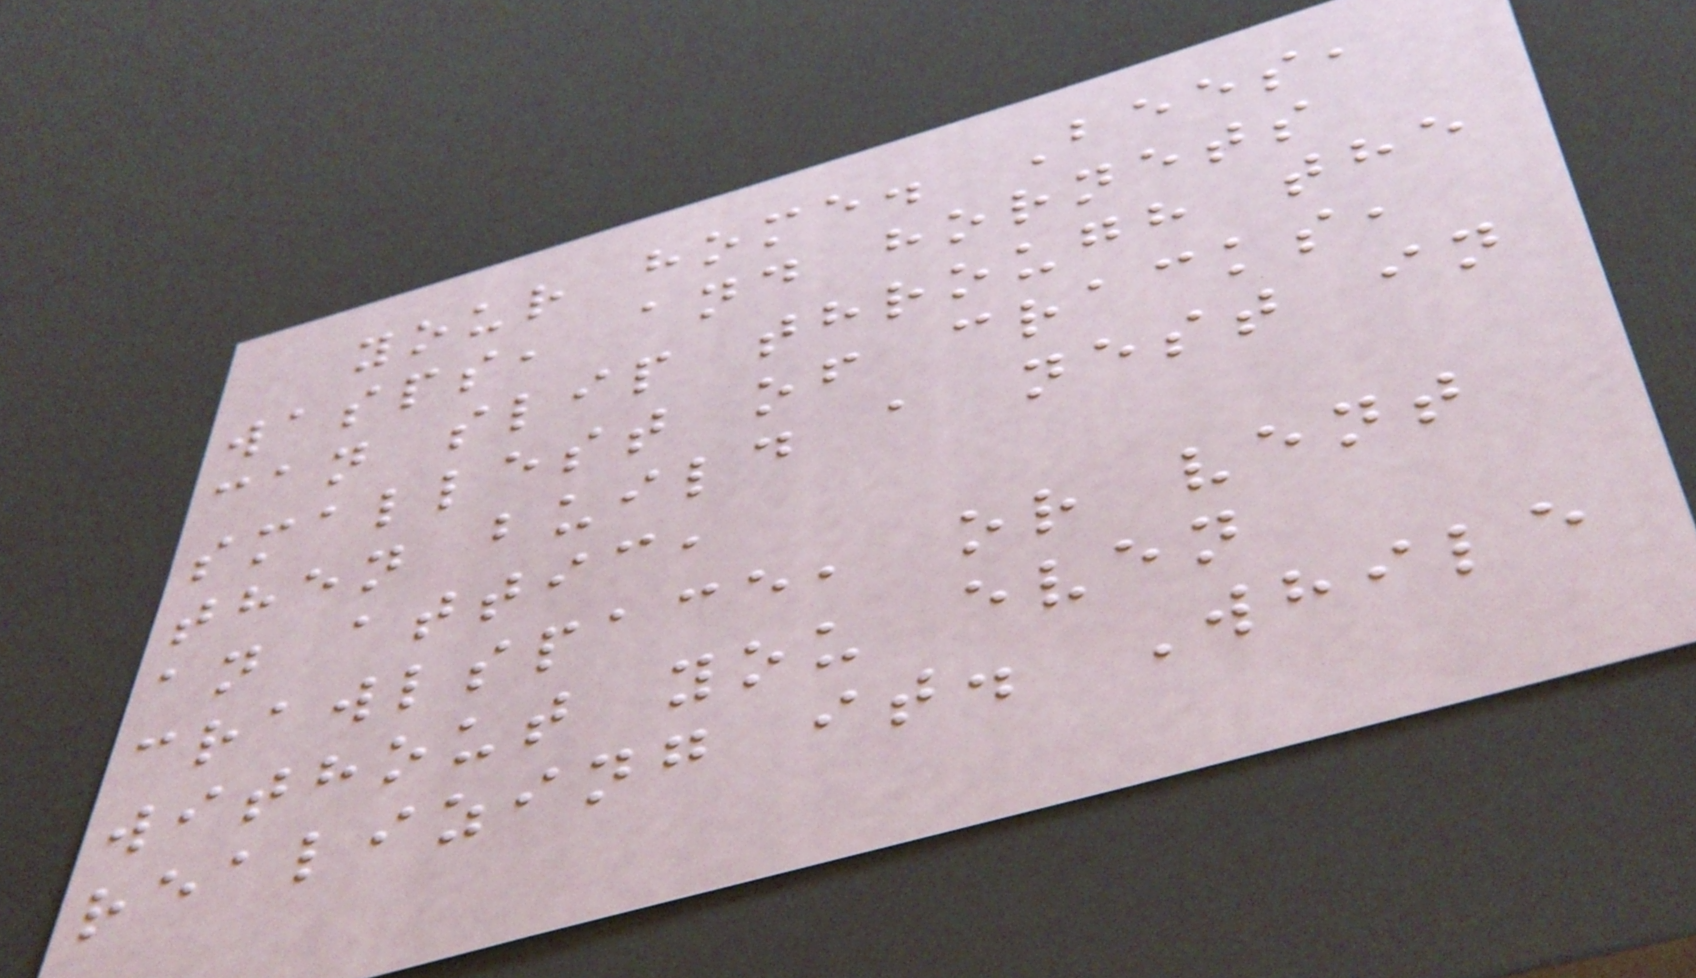your home. Bees,
wasps, and hornets
can slip through the
smallest of cracks,
then build a nest in
an attic,
crawlspace, or vent
without you even
realizing it. While
